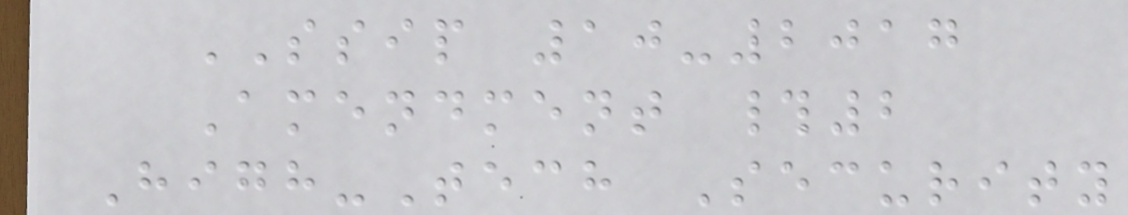SSIP 10-2017
Amendment #2
High-Tech Security
